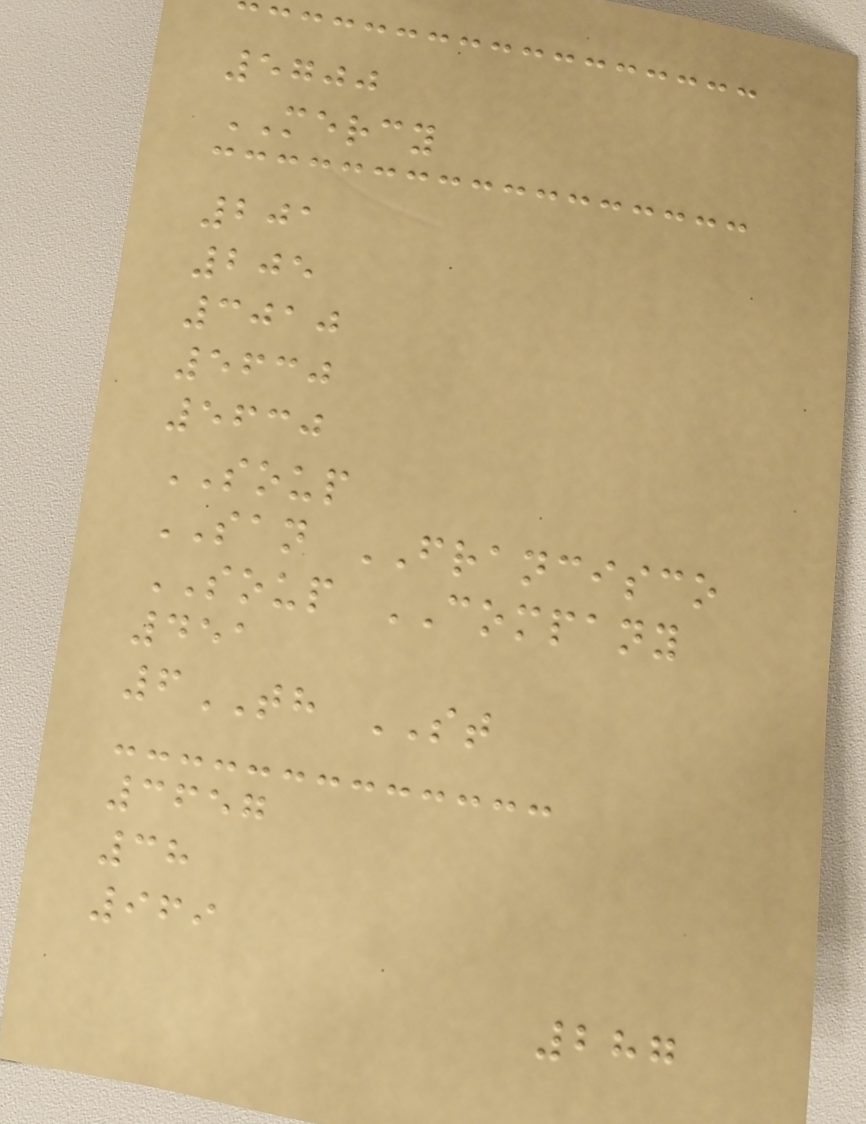5700
MERCY
201
205
3010
5630
5630
SOUP
SAN FRANCISCO
SOUP COMPANY
451
6TH ST
3657
38
969
287
